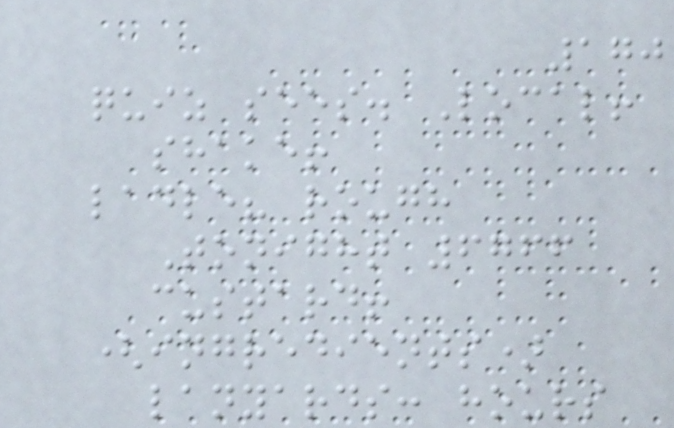170
quiz sees. Local!
shake!
ladle? rough
Tonight 6766
custard!
(ingredients)
lanyards: hours
